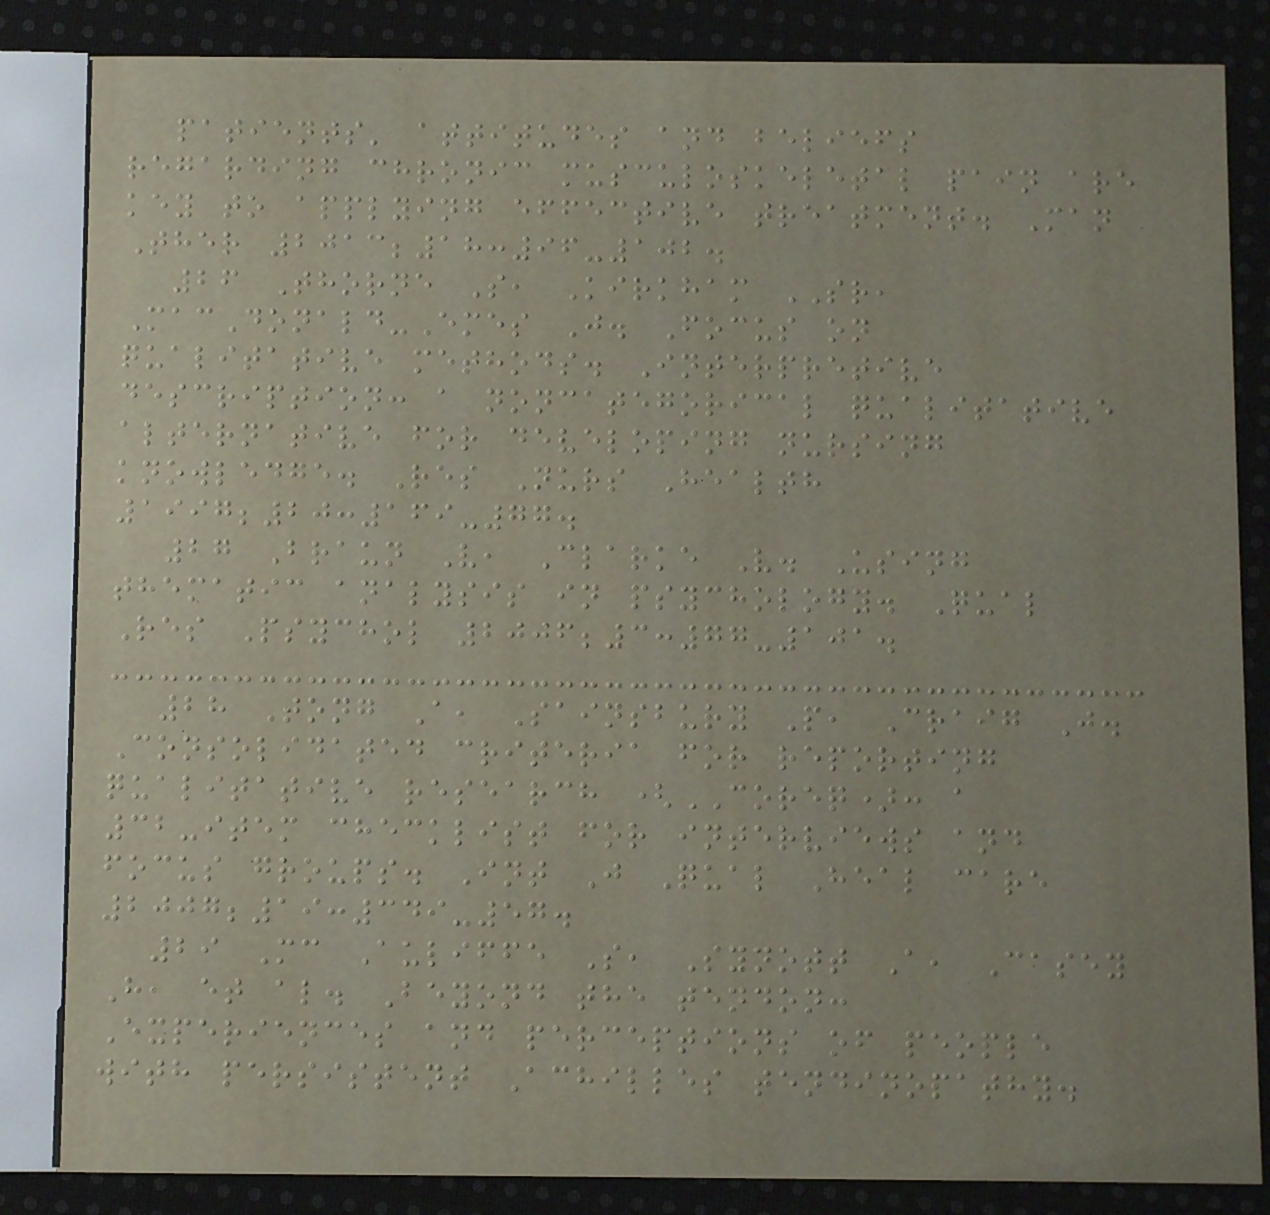patients' attitudes and beliefs
regarding chronic musculoskeletal pain are
key to applying effective treatment. Man
Ther 2013;18:96-102.
26 Thorne S, Kirkham SR,
MacDonald-Emes J. Focus on
qualitative methods. Interpretive
description: a noncategorical qualitative
alternative for developing nursing
knowledge. Res Nurs Health
1997;20:169-77.
27 Braun V, Clarke V. Using
thematic analysis in psychology. Qual
Res Psychol 2006;3:77-101.
28 Tong A, Sainsbury P, Craig J.
Consolidated criteria for reporting
qualitative research (COREQ): a
32-item checklist for interviews and
focus groups. Int J Qual Heal care
2007;19:349-57.
29 Mc Auliffe S, Synott A, Casey
H, et al. Beyond the tendon:
Experiences and perceptions of people
with persistent Achilles tendinopathy.
